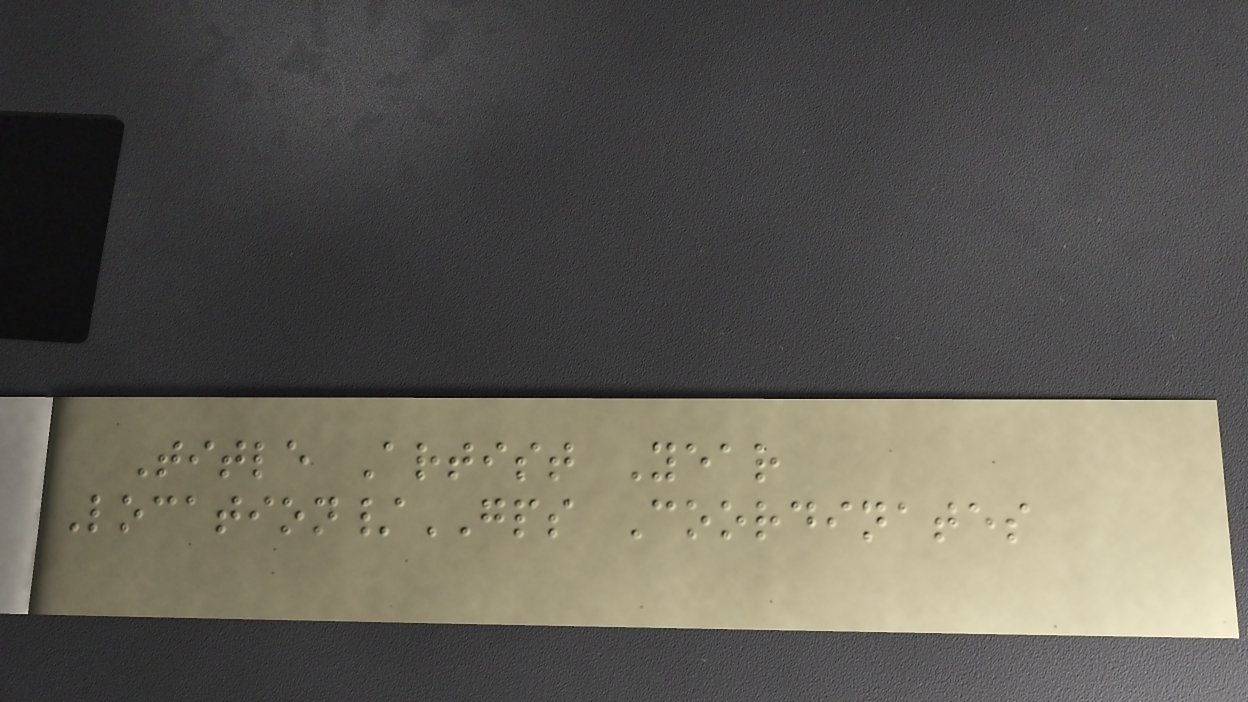Title Artist Year
Location/GPS Coordinates
